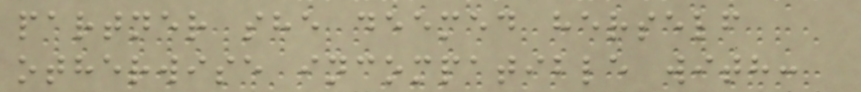partner she deemed herself
otherwise incompatible with:
